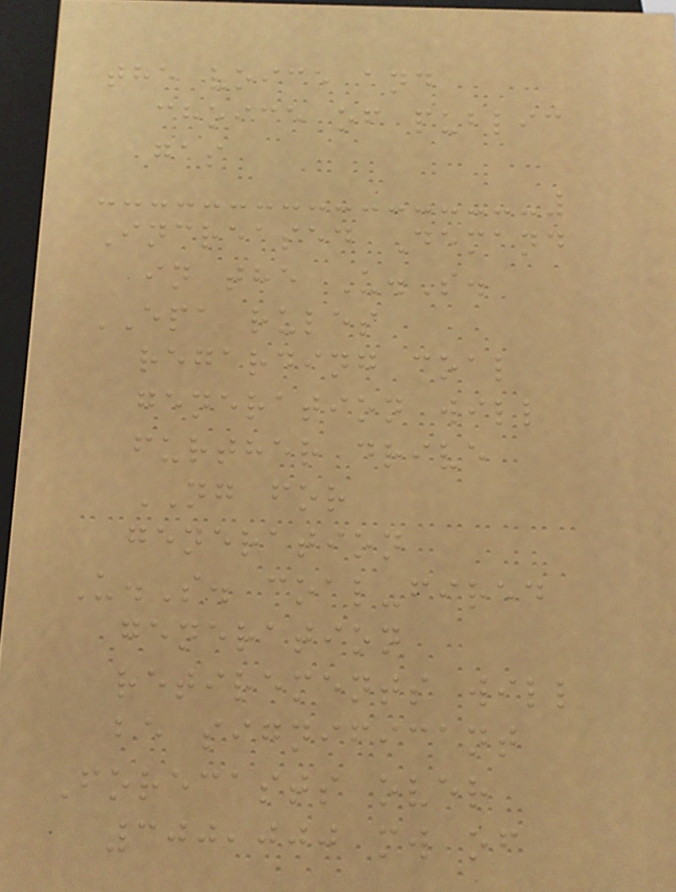the voice and
choice of public
gas
Increased Demand
in the U.S.
EPA rules
regarding coal
generation will
further drive
NG for
generation
U.S. coal-fired
generation
retirements will
be significant
Forecasts over
300,000 mw of
